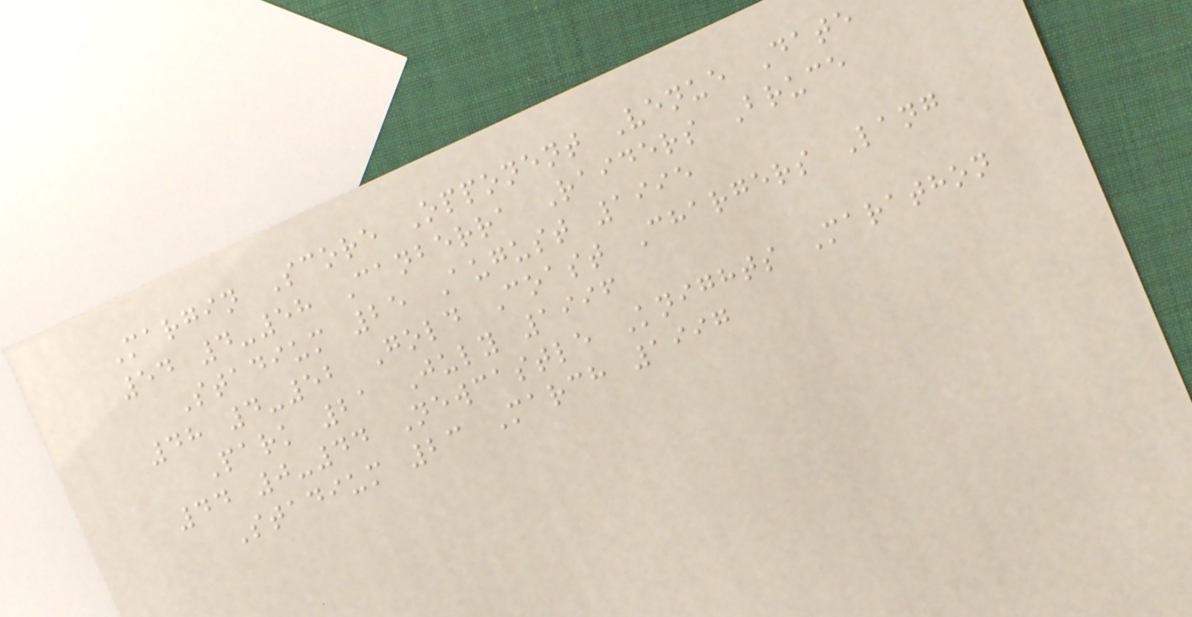Margin Score Opponent Venue Date
54 4-58 Canberra Raiders Bruce
Stadium 25 August 1995
48 4-52 Gold Coast Chargers Lang
Park 21 July 1996
44 0-44 Newcastle Knights Marathon
Stadium 23 March 1997
